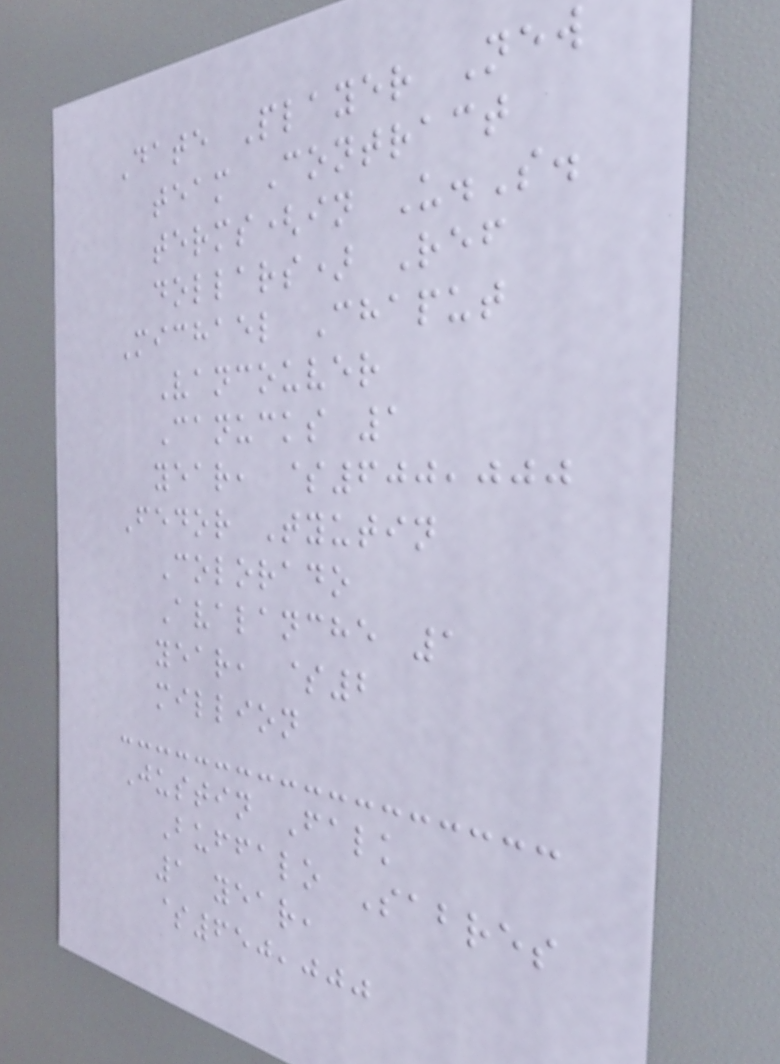Date Player New
team Contract
terms(in U.S.
dollars) Ref
Michael Chaput
Vancouver
Canucks 1
year, $600,000
Fedor Tyutin
Colorado
Avalanche 1
year, $2
million
Justin Falk
Buffalo Sabres
1 year,
$650,000
